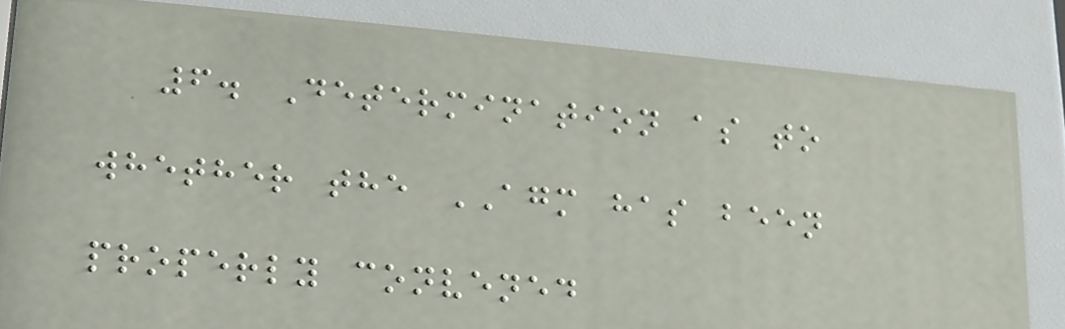6. Determination as to
whether the AGM has been
properly convened
